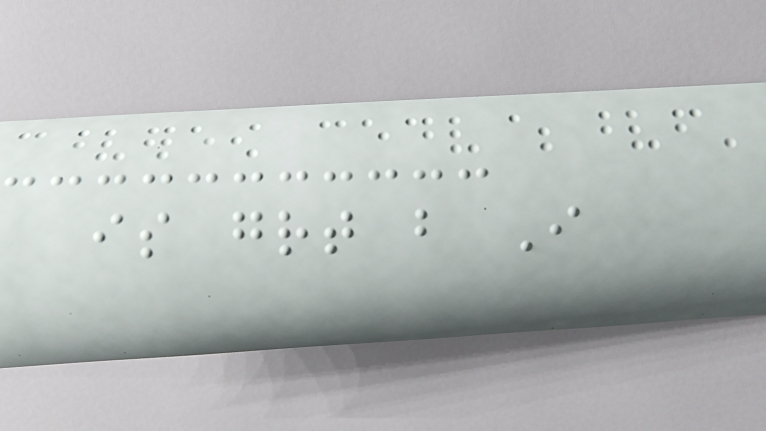is great but I
